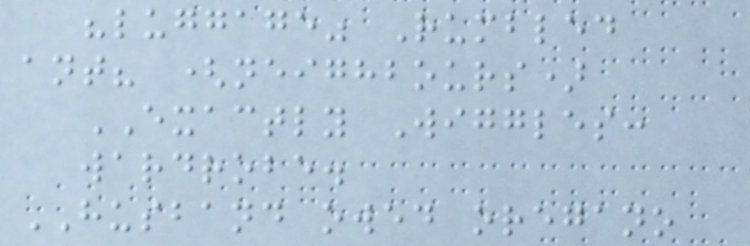"luggage" Rumbled
ant? (neighbours)
EXACTLY Wiggles:
wardrobe.
HUSBAND owed oregano
